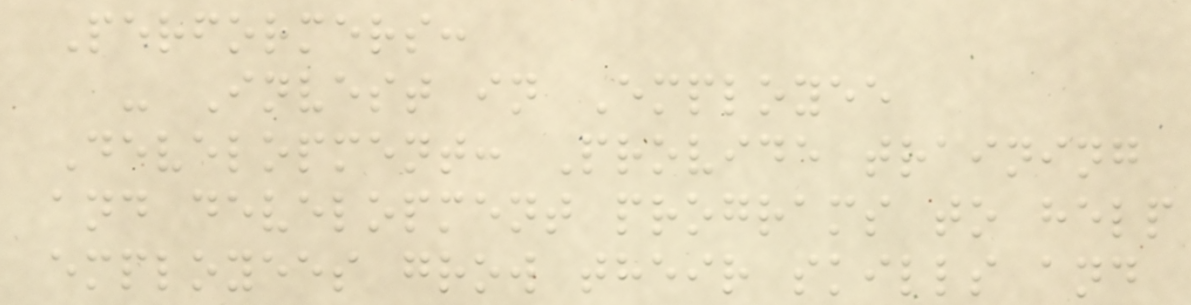Performers:
- Invest in Employee
Development: Provide training
and development programs to help
employees grow their skills and
